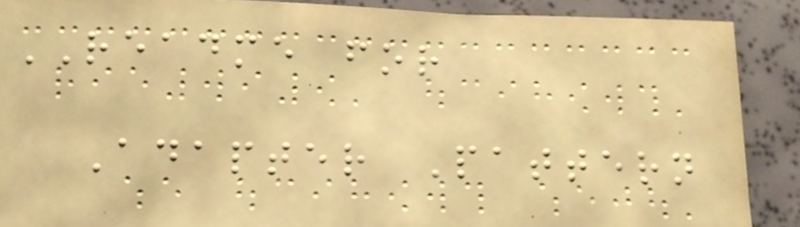README for
Adapter Pattern
